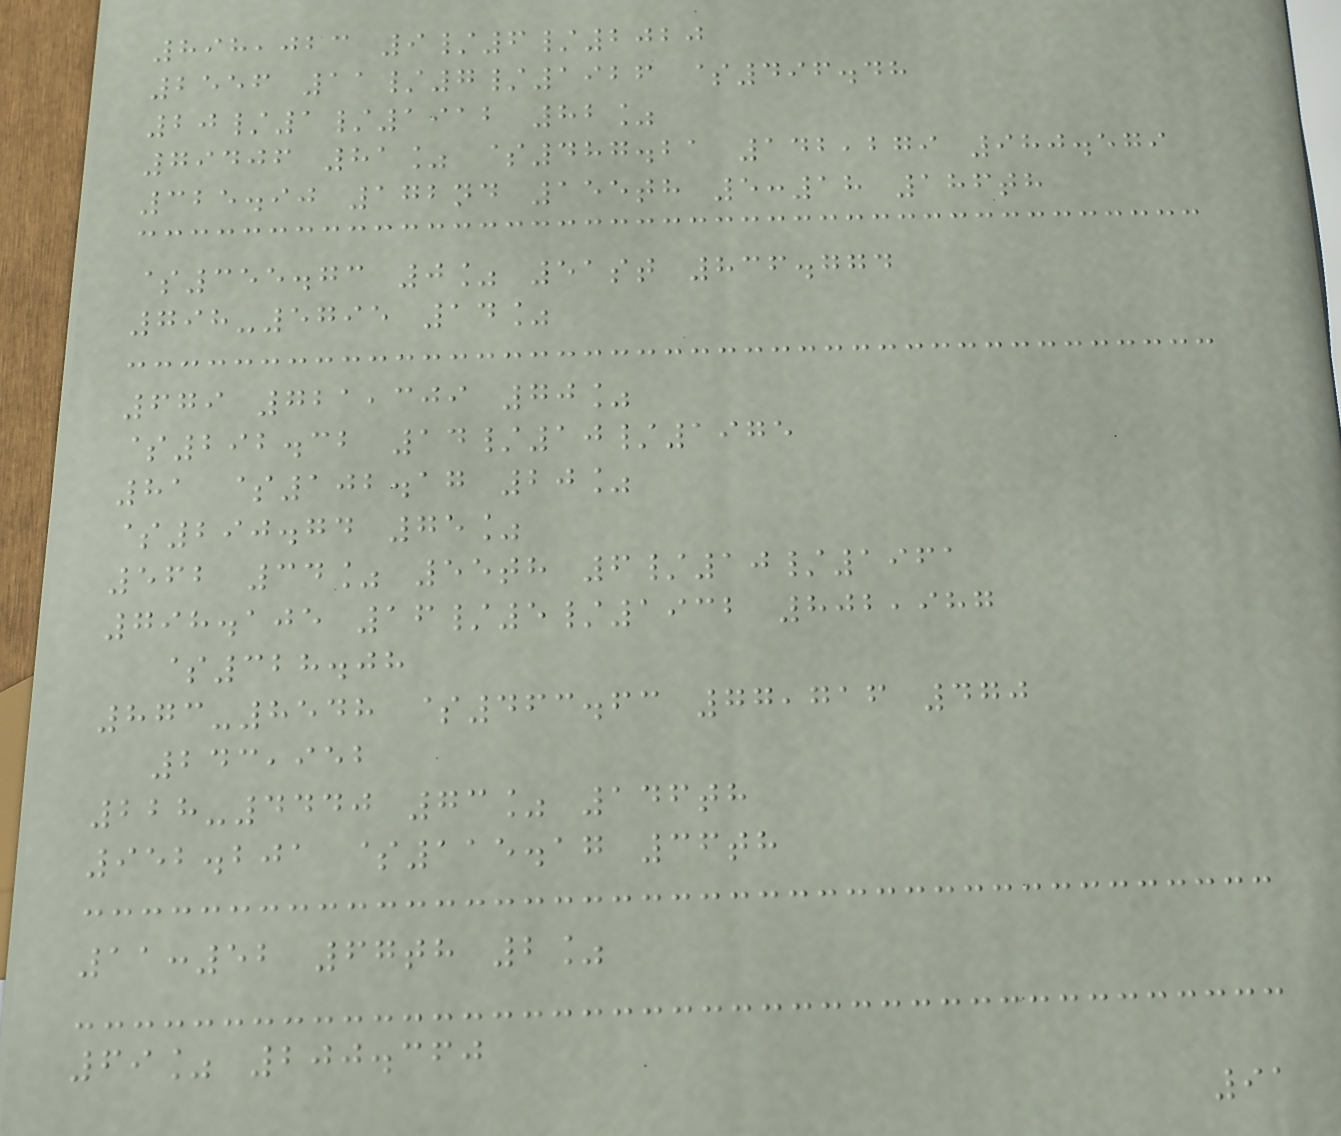898,023 9/6/2020
2556 11/7/1926 $496.48
20/1/1912 82%
79406 81% $487.21 142,279 980.579
325.90 172nd 155th 5:18 186th
$355.73 0% 51st 836.774
798-5795 14%
679 721,309 70%
$292.32 14/10/1975
81 $102.17 20%
$290.74 75%
562 34% 55th 6/10/1961
798.105 16/5/1932 802,987
$328.08
873-8548 $463.63 77,716 470
243,952
228-4440 73% 146th
952.201 $115.17 36th
11:52 67th 2%
69% 200.360
91
